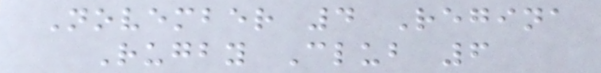November 4 Regina
Rugby Club 6
